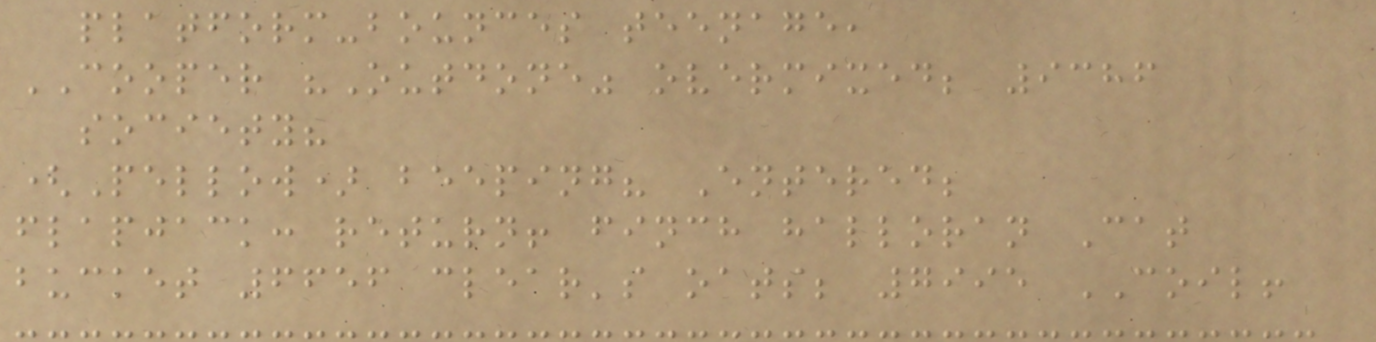platform-bounces teenage,
COOPER "Outdone" overmixed; 9386
society?
(Pellow) beeping? Entered;
flapjack: return! finch halloran Cat
bucket 6656 clear's oats; 7995 COIL!
